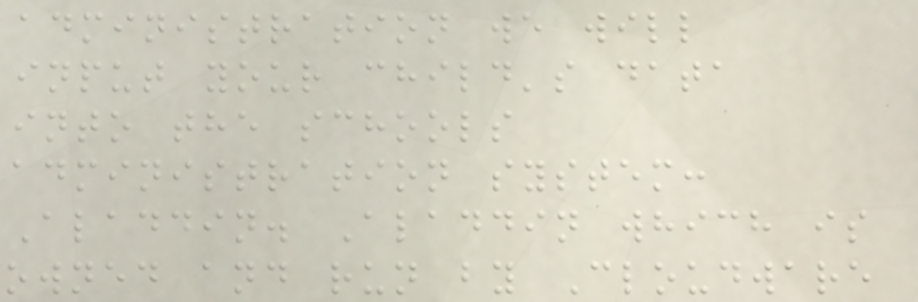administration we will
input your child's data
into the schools
administration system:
Aladdin. Aladdin which is
owned and run by Cloudware
